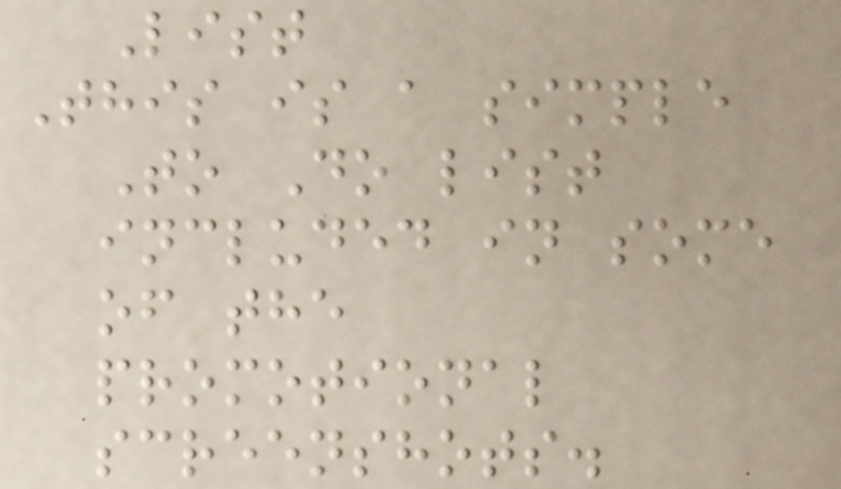List
This is a simple
To Do list
included in some
of the
promotional
screenshots.
